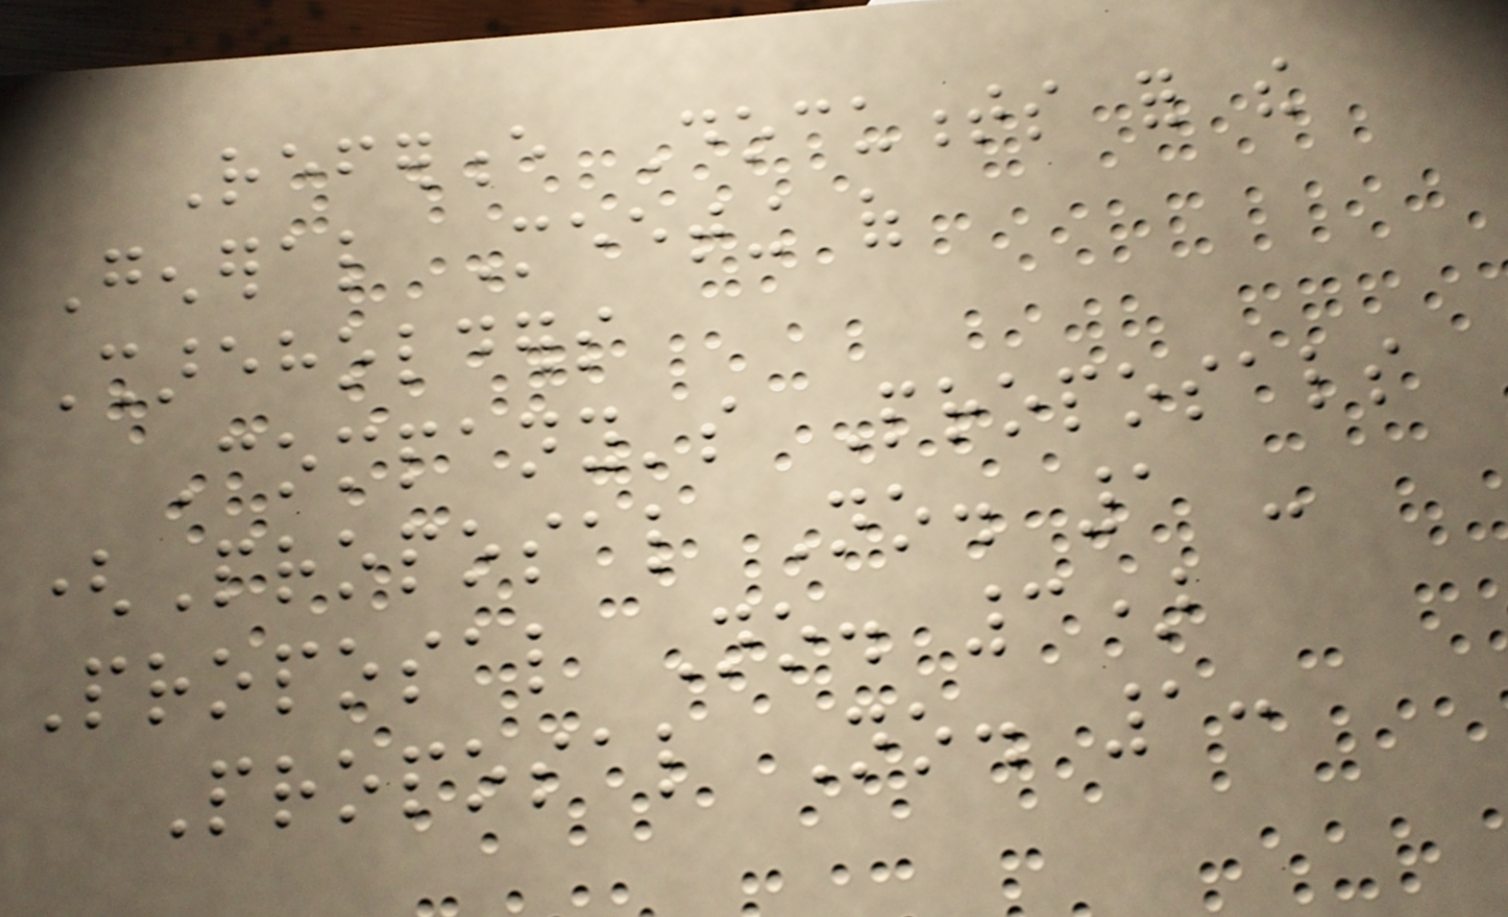Reference Documents for the
General Meeting of
Shareholders
Company's Proposals
(Proposal No. 1 -
Proposal No. 3)
Proposal No. 1:
